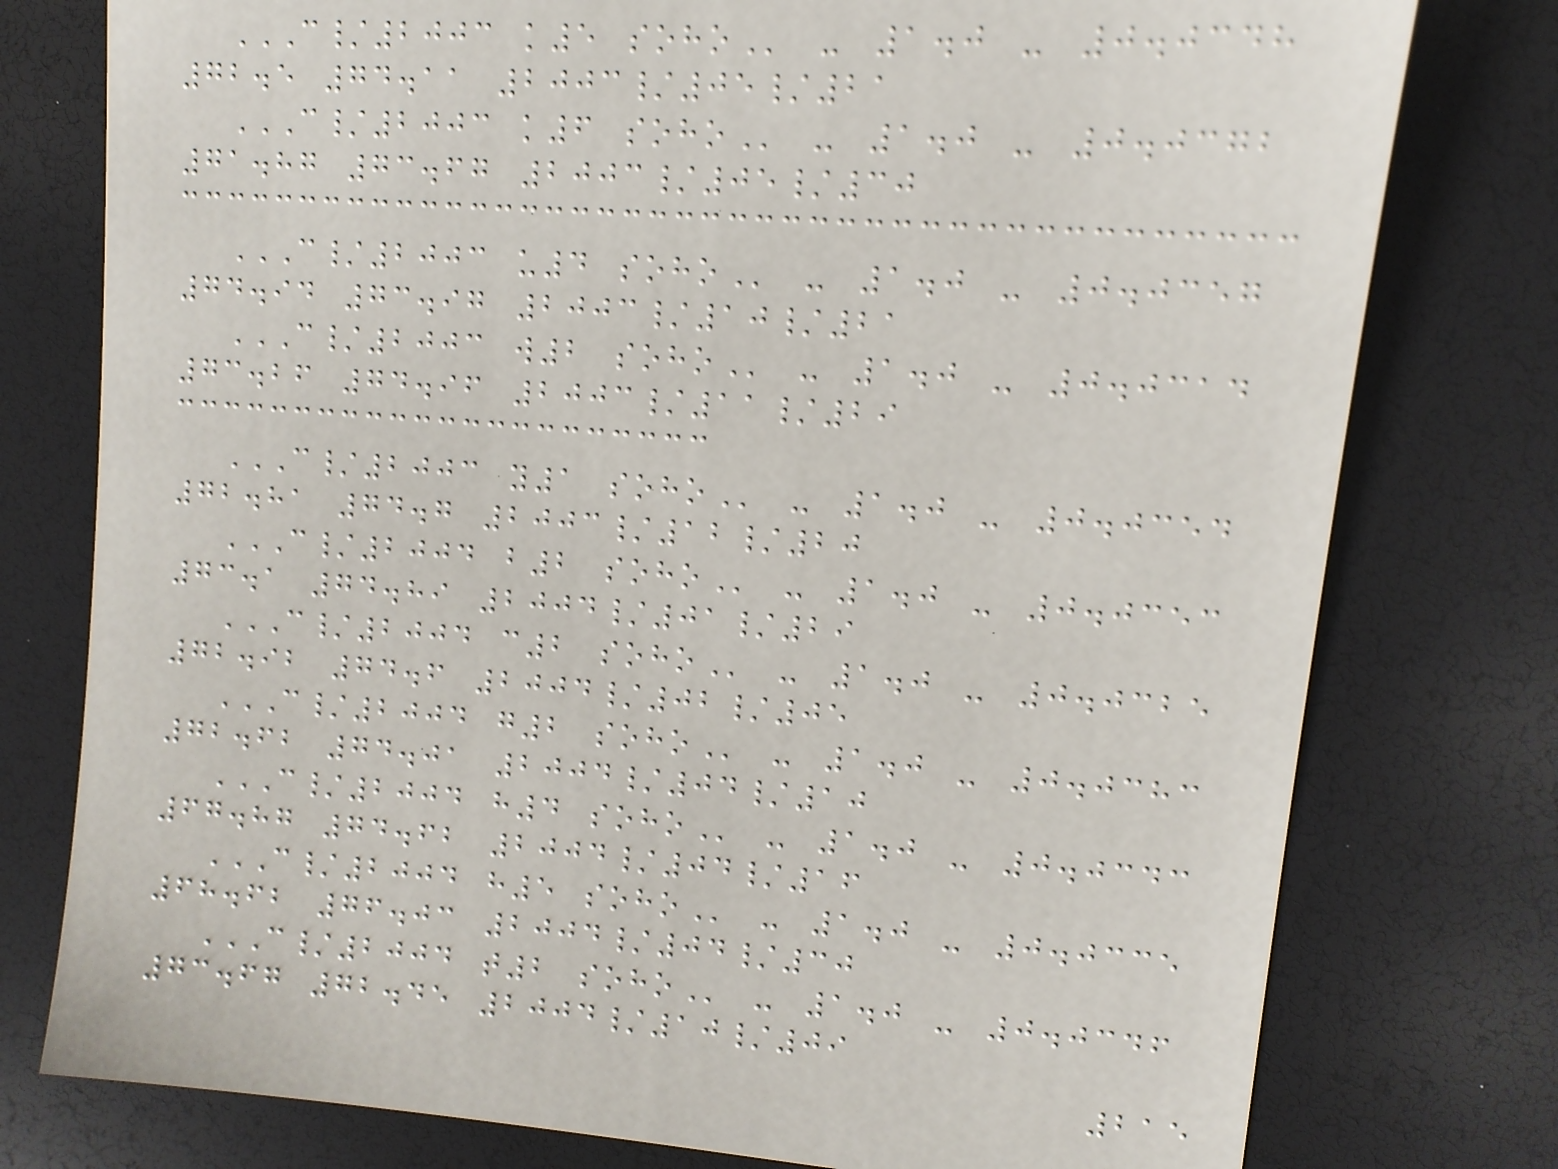C/2003 K5 SOHO - 1.0 - 0.0348
72.5 74.11 2003/05/21
C/2003 K6 SOHO - 1.0 - 0.0372
71.87 73.67 2003/05/30
C/2003 U4 SOHO - 1.0 - 0.0357
74.94 73.97 2003/10/21
C/2003 W2 SOHO - 1.0 - 0.0314
73.26 74.96 2003/11/29
C/2003 Y1 SOHO - 1.0 - 0.0354
72.81 74.7 2003/12/20
C/2004 B2 SOHO - 1.0 - 0.0353
73.1 74.89 2004/01/29
C/2004 C2 SOHO - 1.0 - 0.0325
72.92 74.6 2004/02/05
C/2004 G2 SOHO - 1.0 - 0.0383
72.62 74.01 2004/04/10
C/2004 H4 SOHO - 1.0 - 0.0343
67.87 74.62 2004/04/16
C/2004 H5 SOHO - 1.0 - 0.0335
68.62 76.03 2004/04/30
C/2004 T2 SOHO - 1.0 - 0.0346
73.67 72.45 2004/10/09
215
